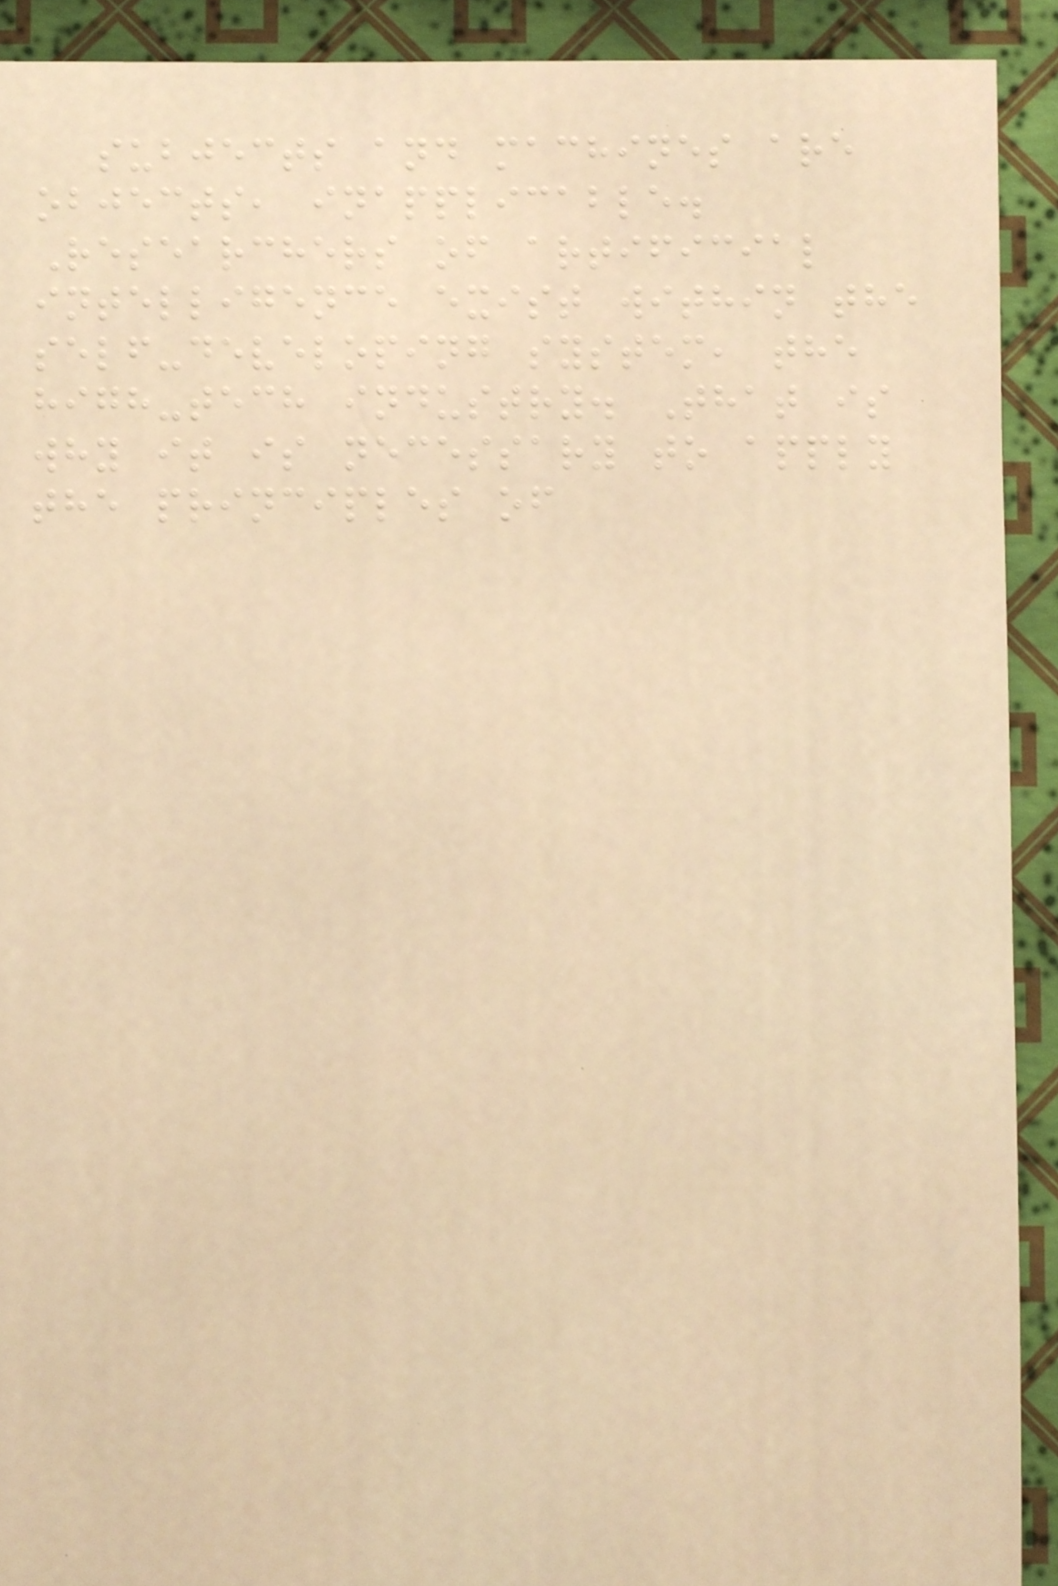subjects and machines are
objects, inapplicable.
Researchers of artificial
intelligence exist within the
self-developing system, the
high-tech industry. That is
why it is necessary to apply
the principles of
